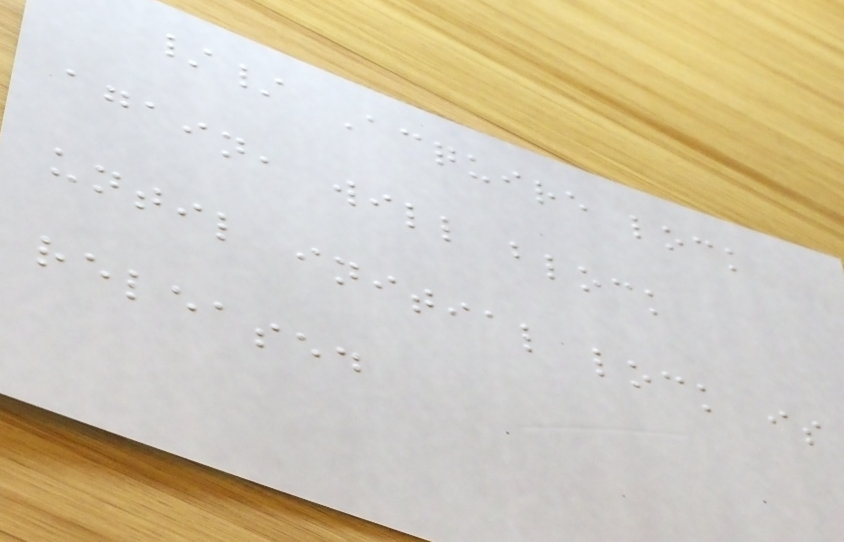// Acquire lock
again, will block
until initial lock is
released
